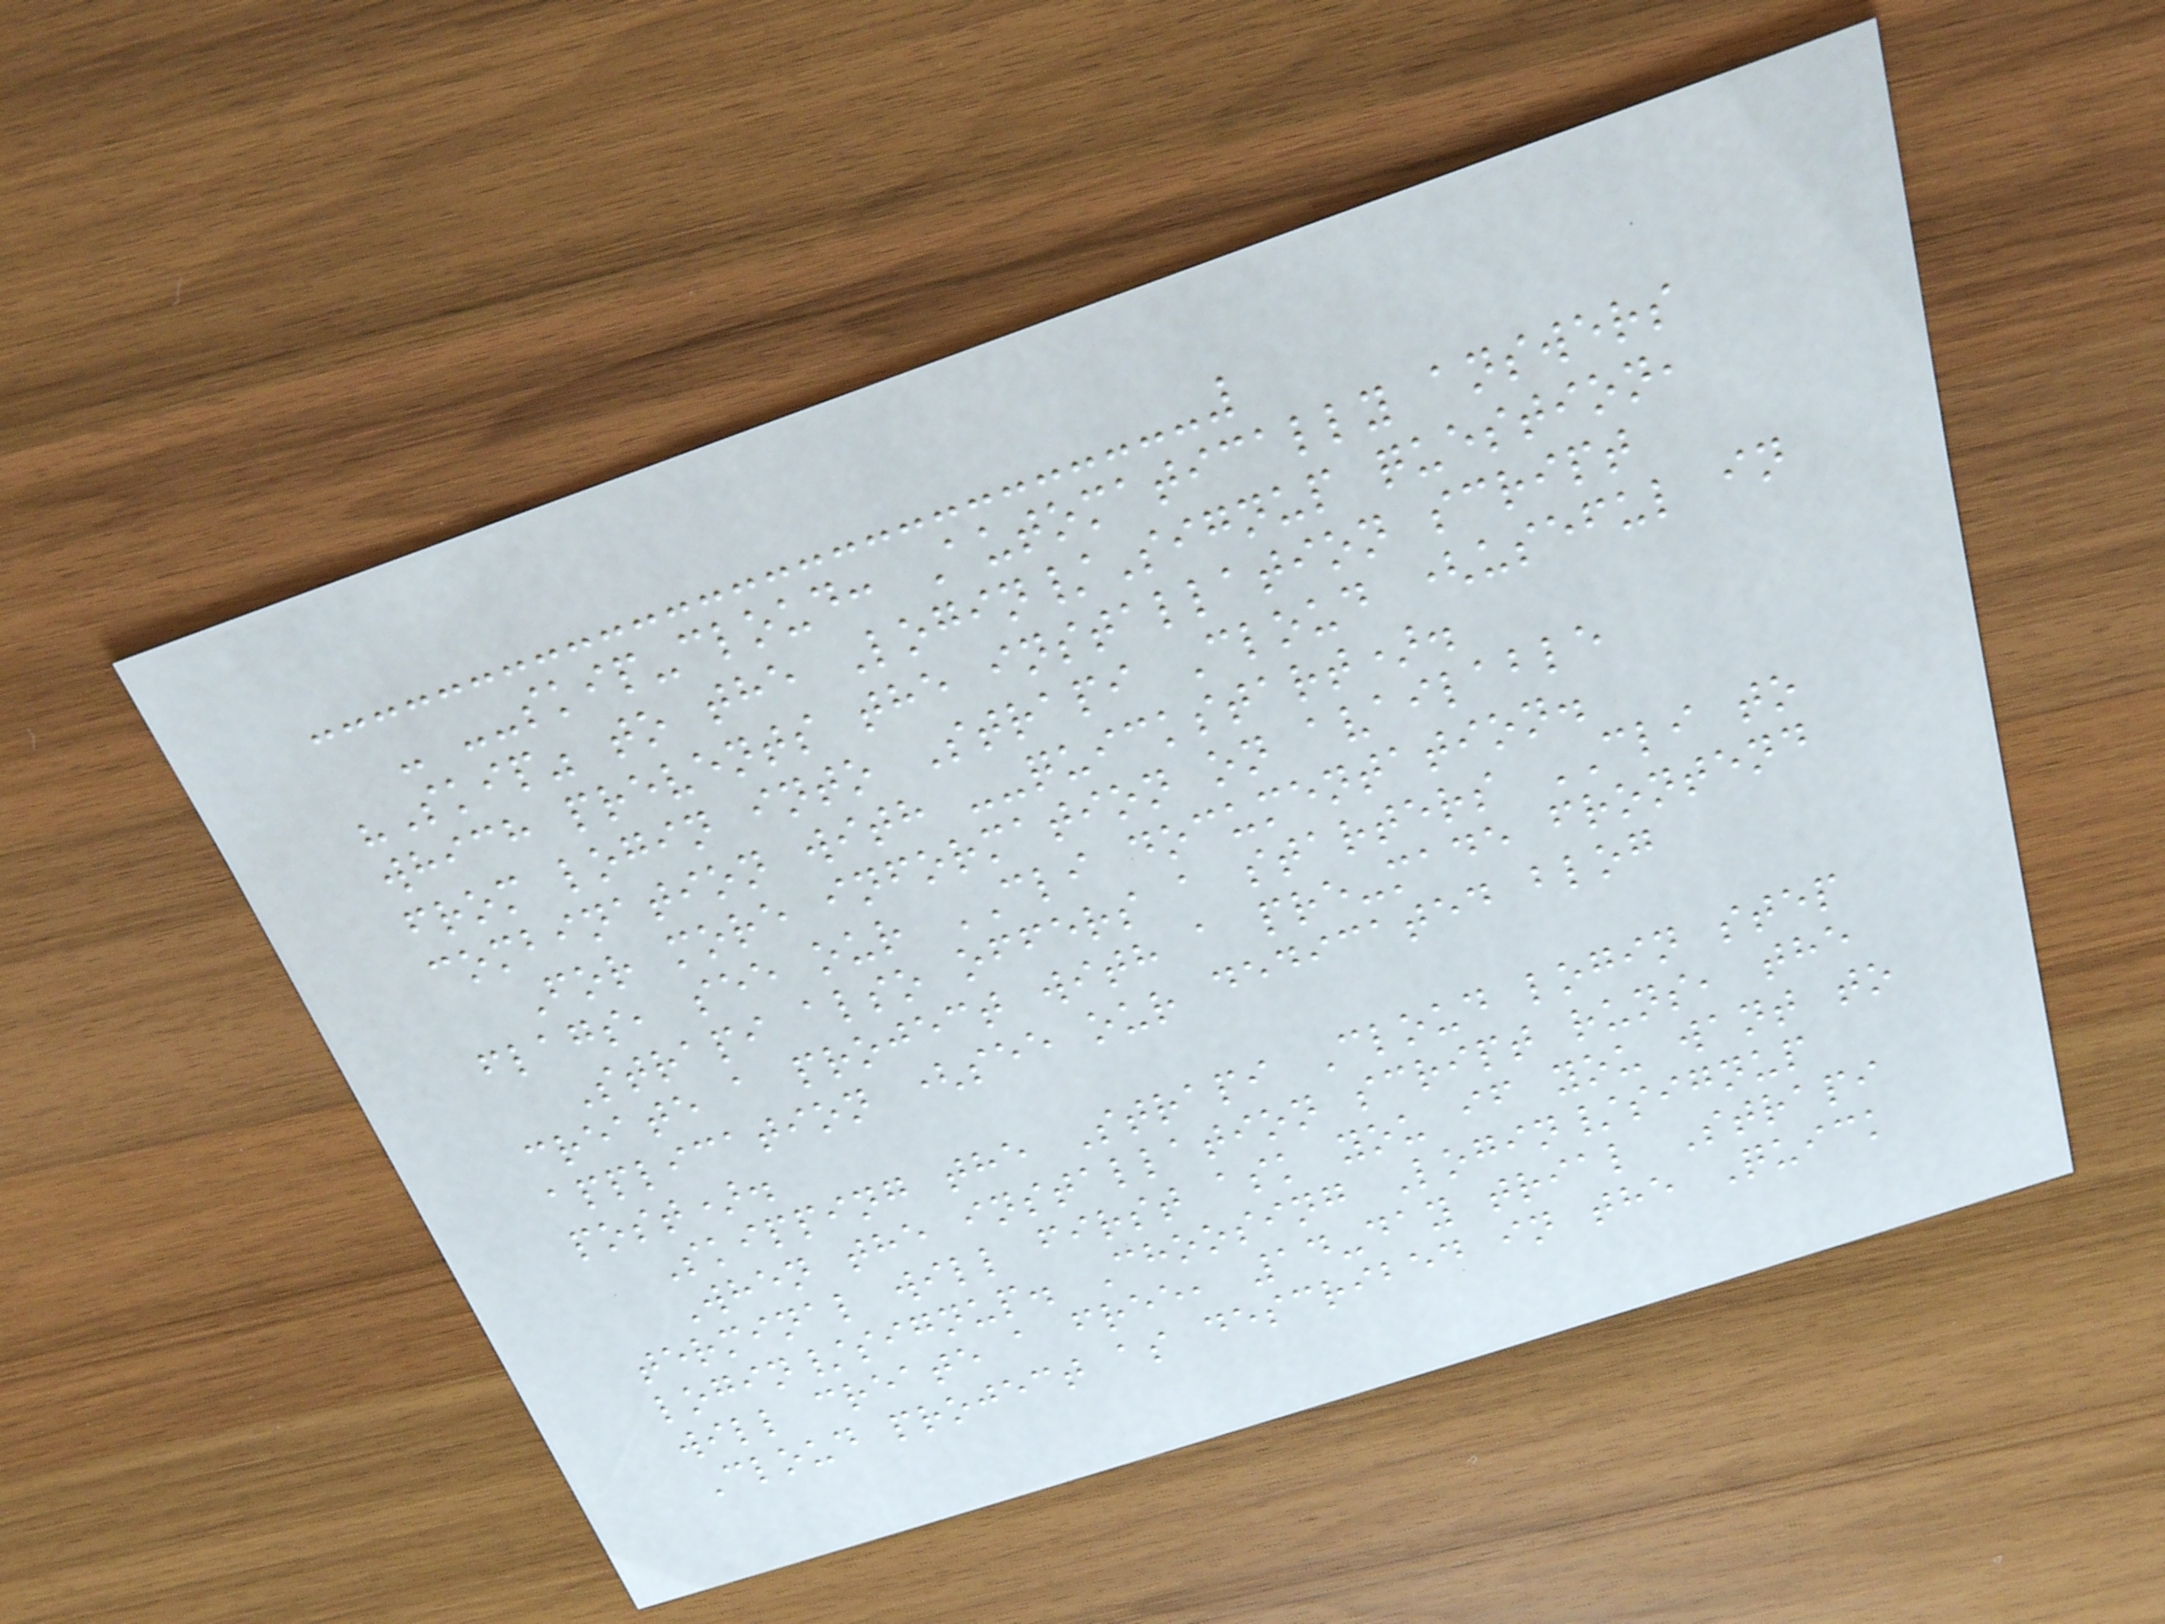- --skip-cloud: Automatically answers
"Skip" to the Login/Signup question,
which prevents the installation script
from login into Strapi Cloud (useful in
combination with --quickstart).
For more information on available
flags, see our CLI documentation.
Strapi also offers a starters CLI to
create a project with a pre-made frontend
application (see our dedicated blog
post).
Skipping the Strapi Cloud login step
When the installation script runs, the
terminal will first ask you if you want to
login/signup. Choosing Login/signup
will create a free, 14-day trial Strapi
Cloud project as described in the Quick
